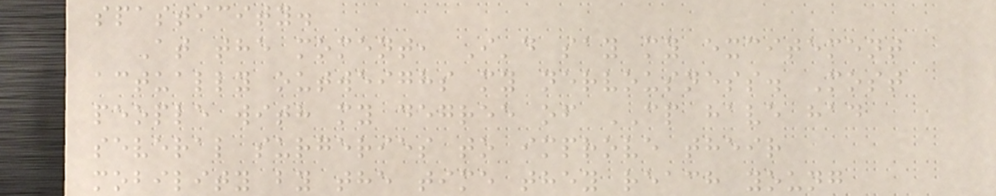spasticity.
At the moment, I'd say my excitement
actually outweighs my nervousness. Most
people with my degree of CP have had
several surgeries to improve their
mobility by the time they reach young
